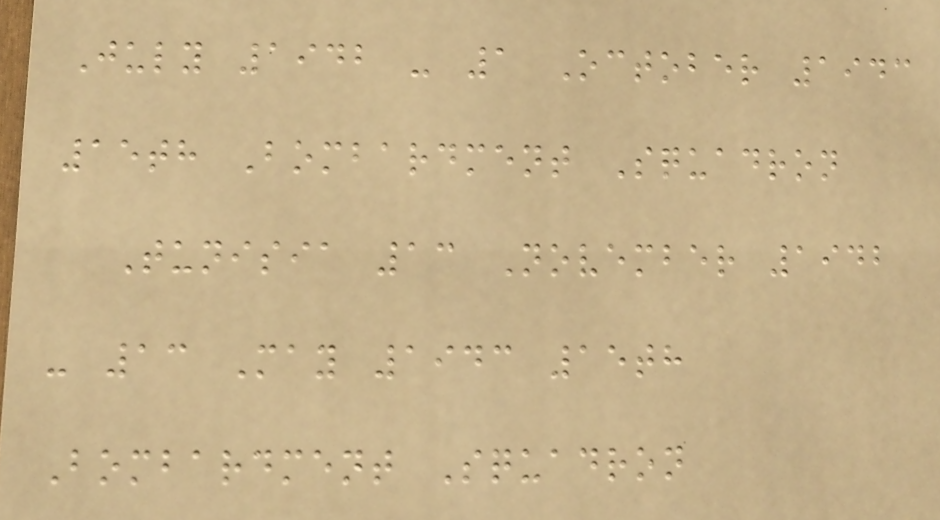July 1942 - 1 October 1943
15th Bombardment Squadron
Tunisia 13 November 1942
- 13 May 1943 15th
Bombardment Squadron
